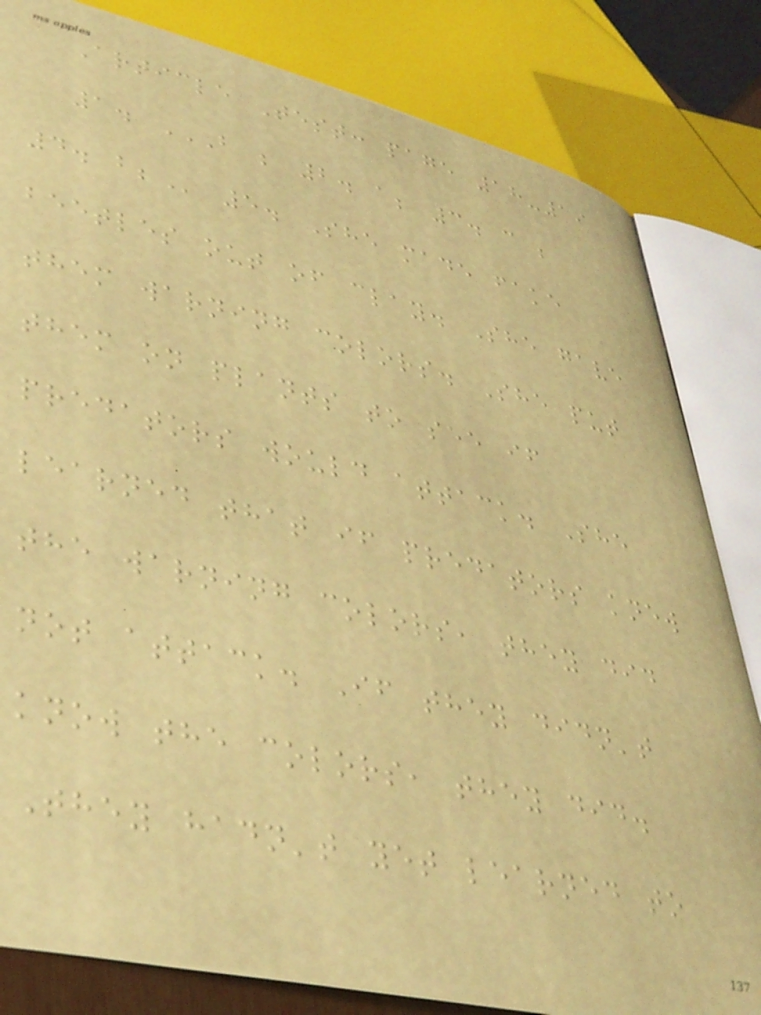Article Test: page 18-19
1. B ; 2. A; 3. C ;
4. B; 5. She made fake
beetles out of clay. She gave
them warning colors. She put
them on plants to see if
predators would attack. She
learned that if predators knew
the warning colors, they did
not attack. If they didn't
know the colors, they did.
They hadn't yet learned to
